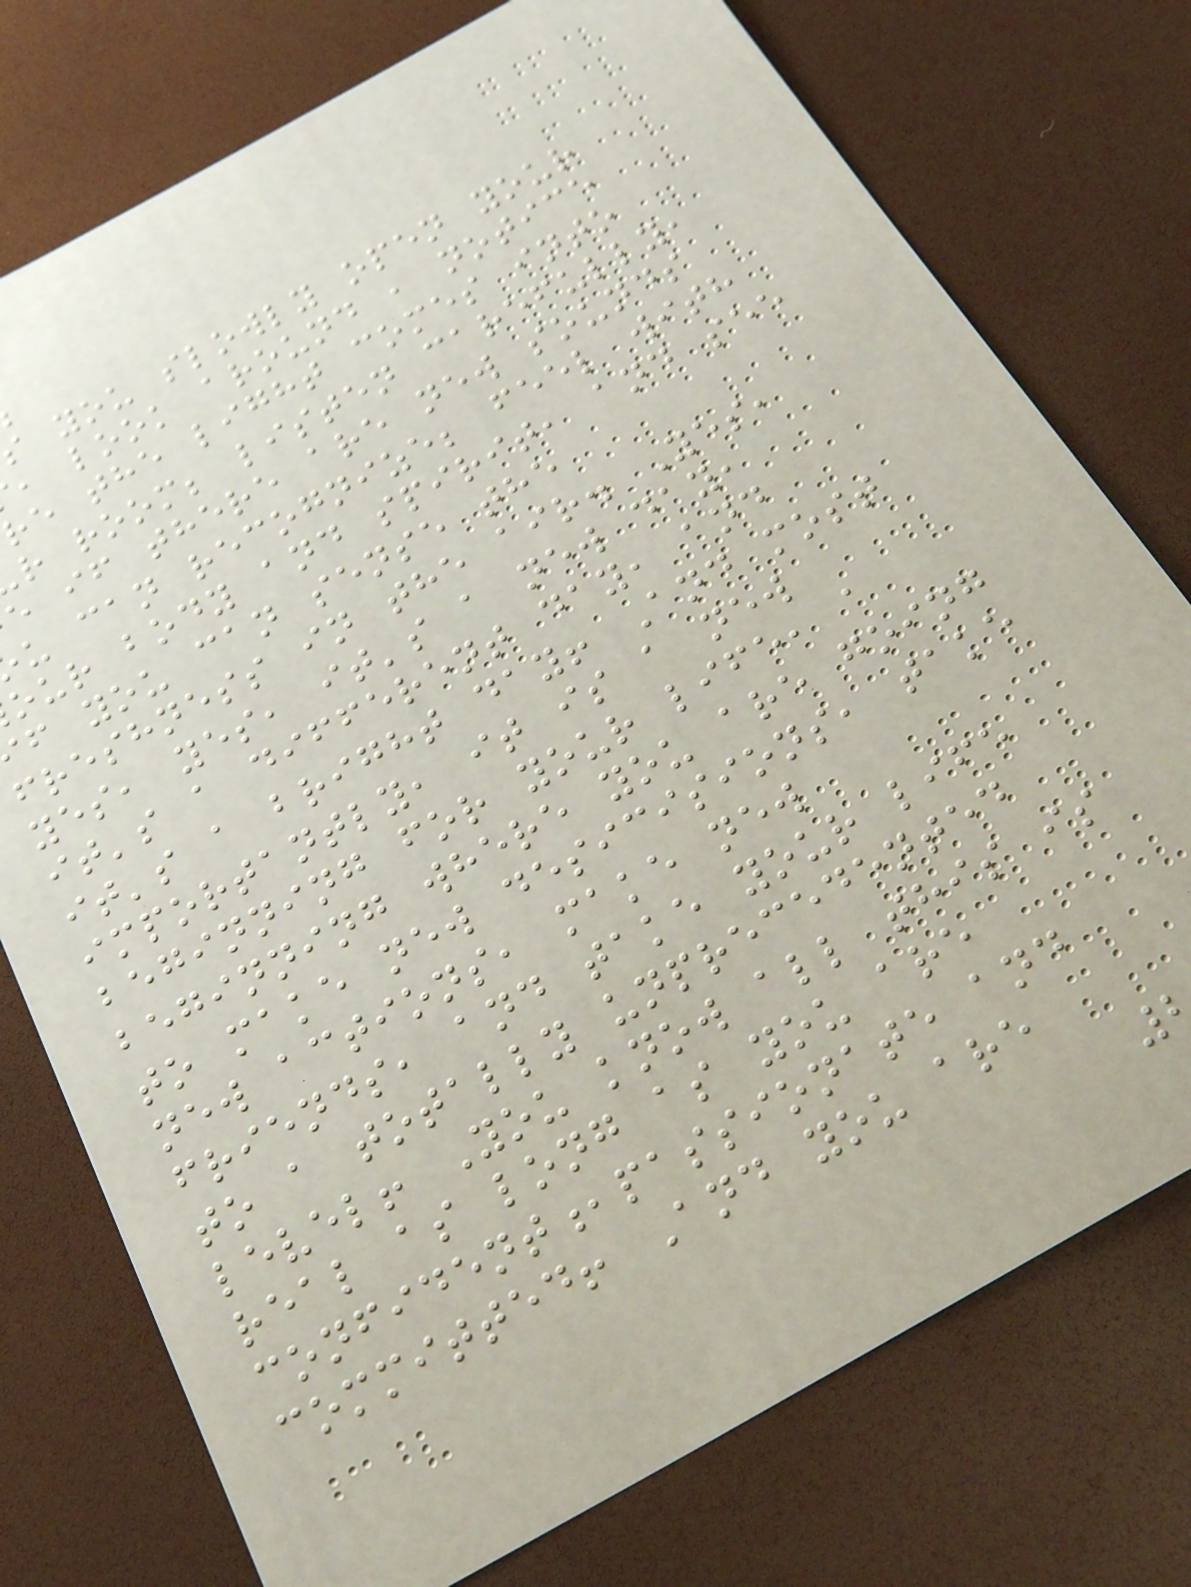you slowly open your
, look around , notice
re the light comes into
r room; listen carefully,
e if there are new sounds
u can recognize; feel with
our body and spirit, and see
f you can sense the
freshness in the air. Yes,
yes, yes, it's a new day,
it's a different day, and
it's a bright day! And most
importantly, it is a new
beginning for your life, a
beginning where you are going
to make new desicisions, take
new actions, make new
friends, and take your life
to a totally unprecedented
level! You know all this is
real as long as you are
confident,passionate and
committed! And you are
